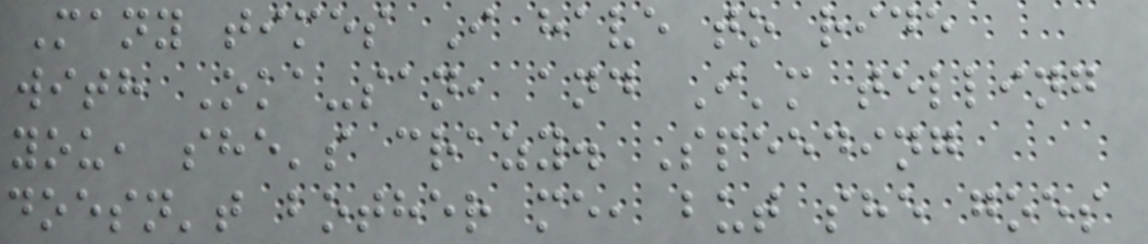Many times I have to ride
with Oka-san, and I'm telling
you, she's crazy. Speeding
doesn't bother me, but she goes
